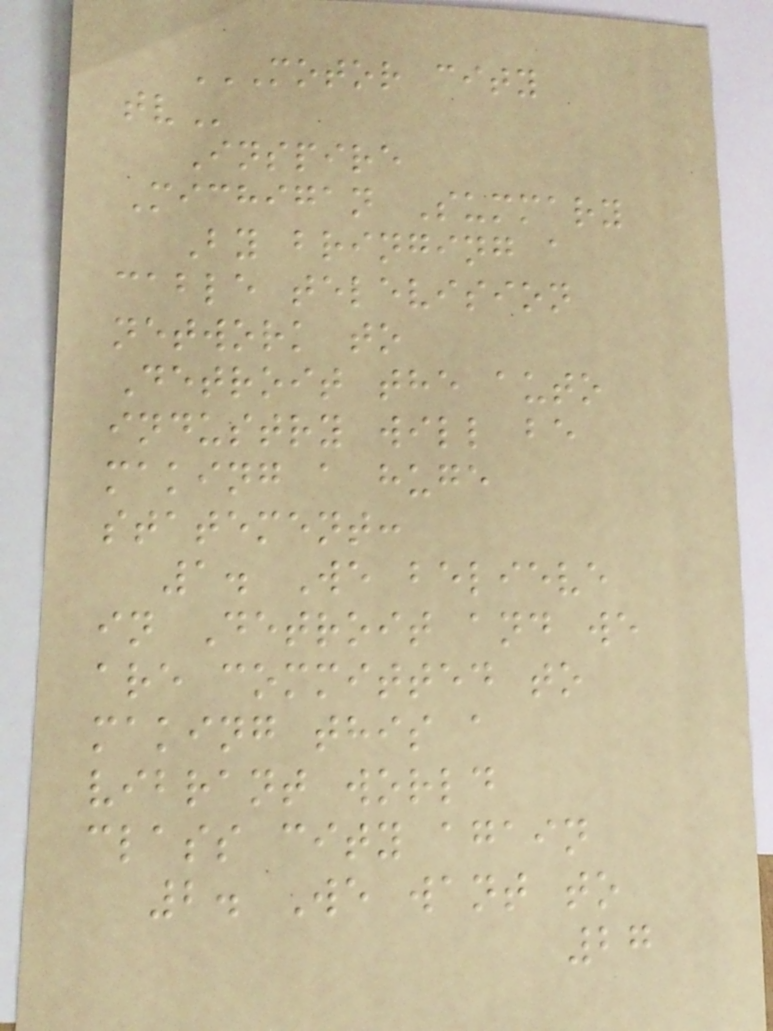MOTOR CITY
TV
Inspire
Michigan Summary
By bringing a
cable television
network to
Detroit the auto
industry will be
making a huge
statement:
1. We believe
in Detroit and we
are committed to
making this a
vibrant world
class city again
2. We want to
27
